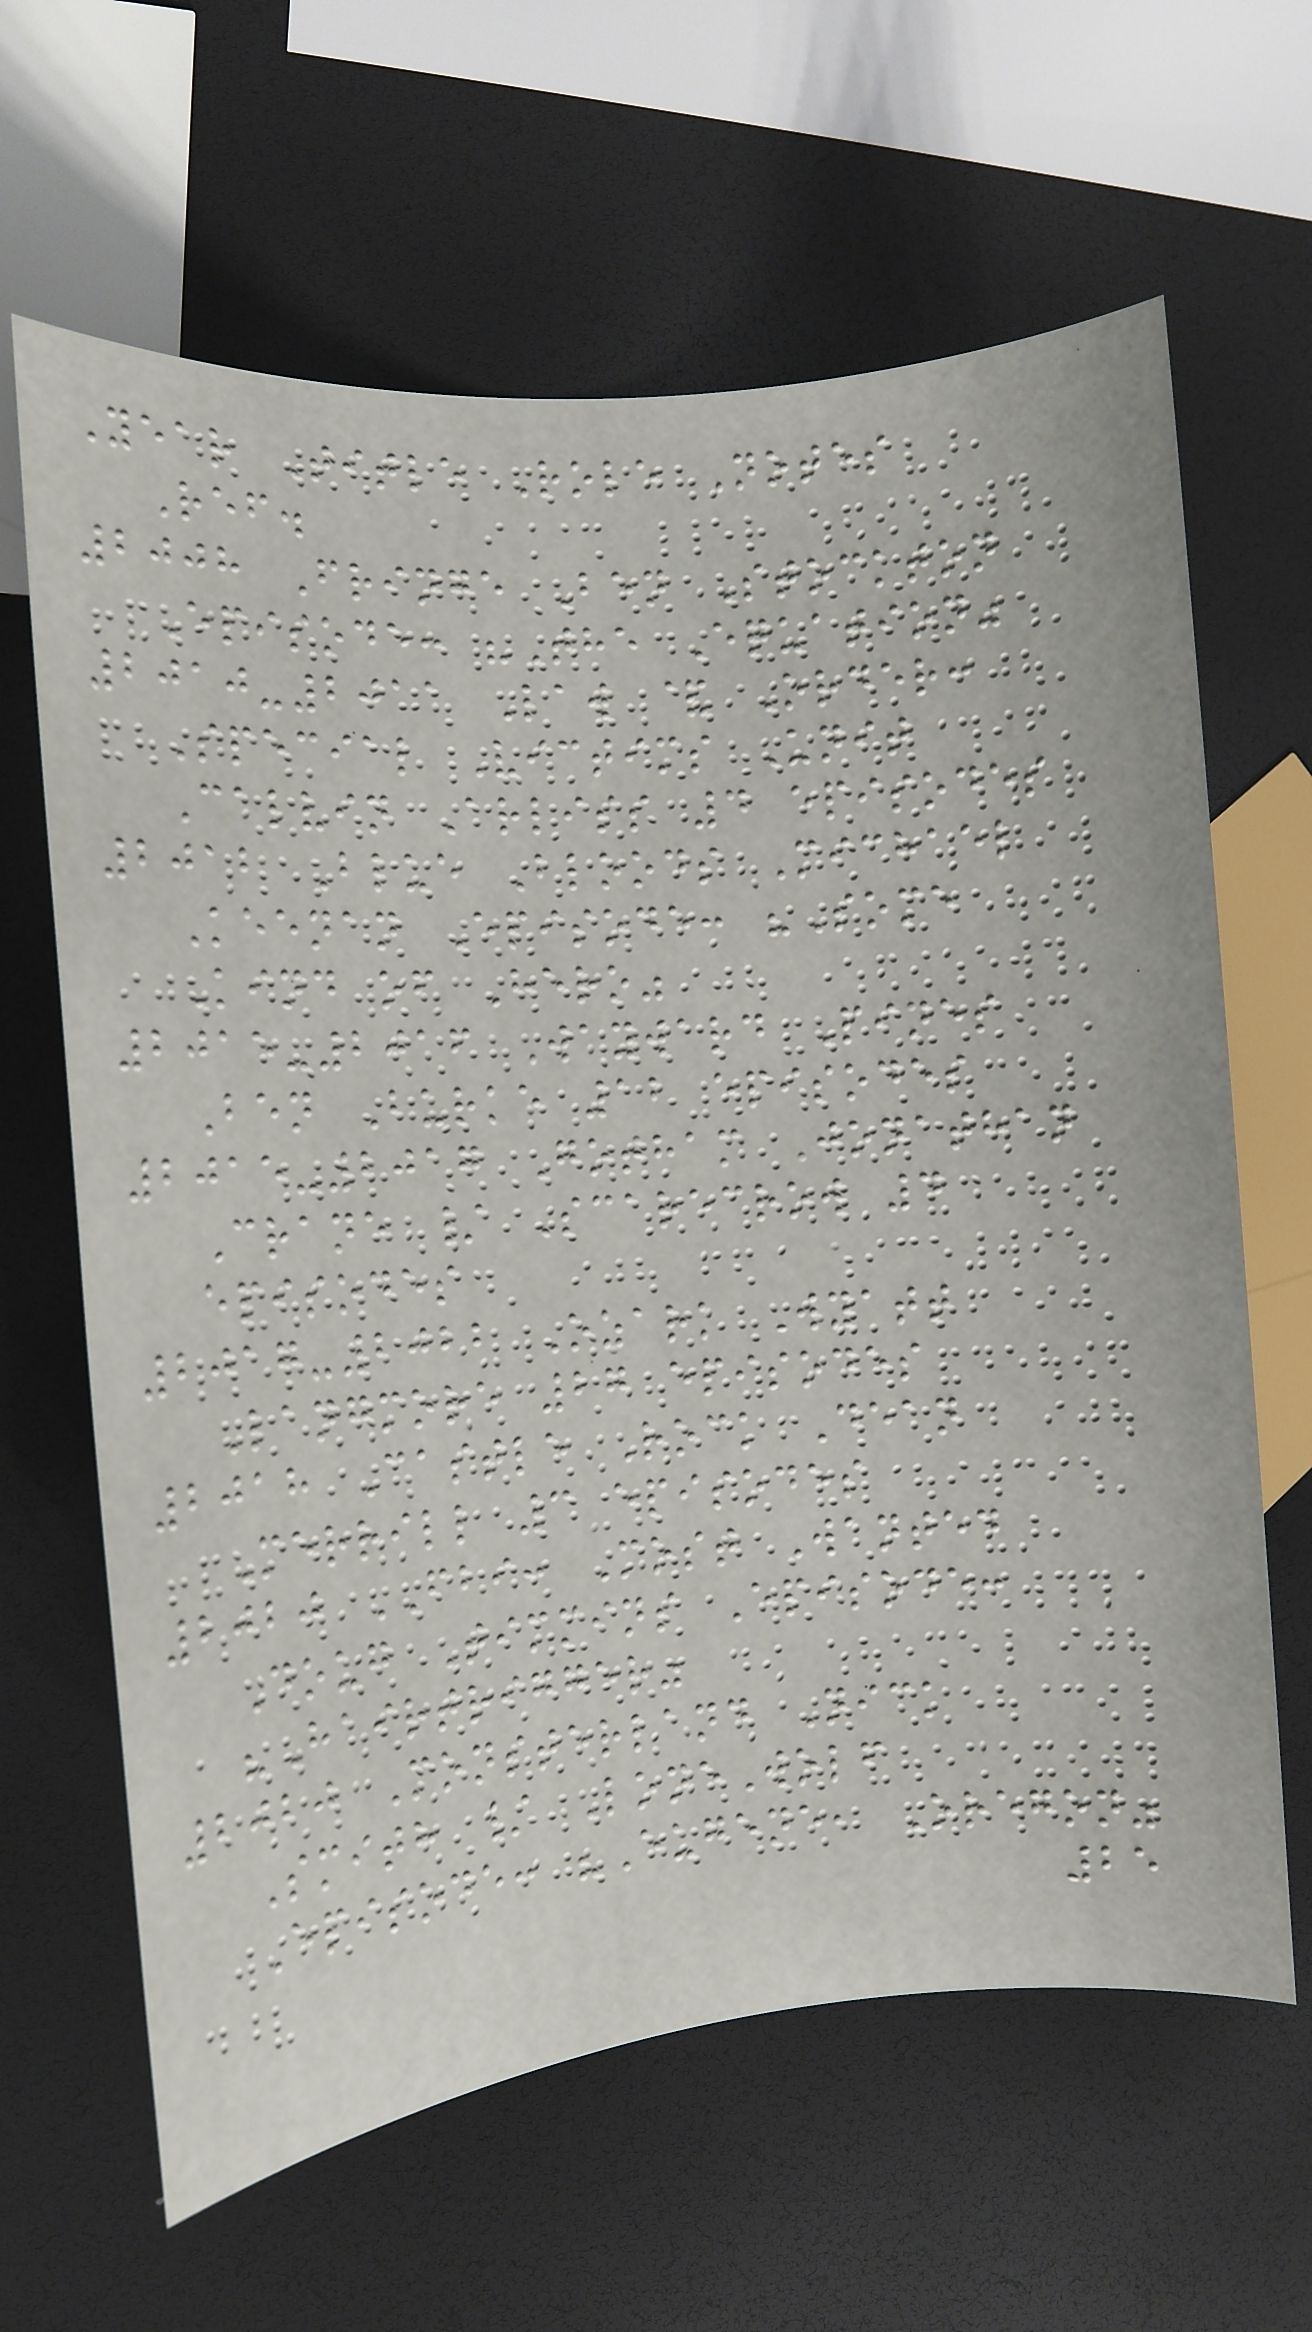Year Title Role Notes
Ref.
2008 Fringe Ben Stockton
Episode: "The Equation"
2010-2011 Law & Order:
Special Victims Unit
Calvin Arliss 4 episodes
2012 Blue Bloods Michael
Keenan Episode: "Some
Kind of Hero"
2015-2016 Wayward Pines
Ben Burke 12 episodes
2015-2017 Gotham Jonathan
Crane / Scarecrow 4
episodes
2017-2022 Ozark Wyatt
Langmore 27 episodes
2018 Castle Rock Dean
Merrill 3 episodes
2020 FBI: Most Wanted
Doug Timmins Episode:
"Hairtrigger"
2020 Monsterland Nick
Smith / LoneWolf
Episode: "Eugene, Oregon"
25
